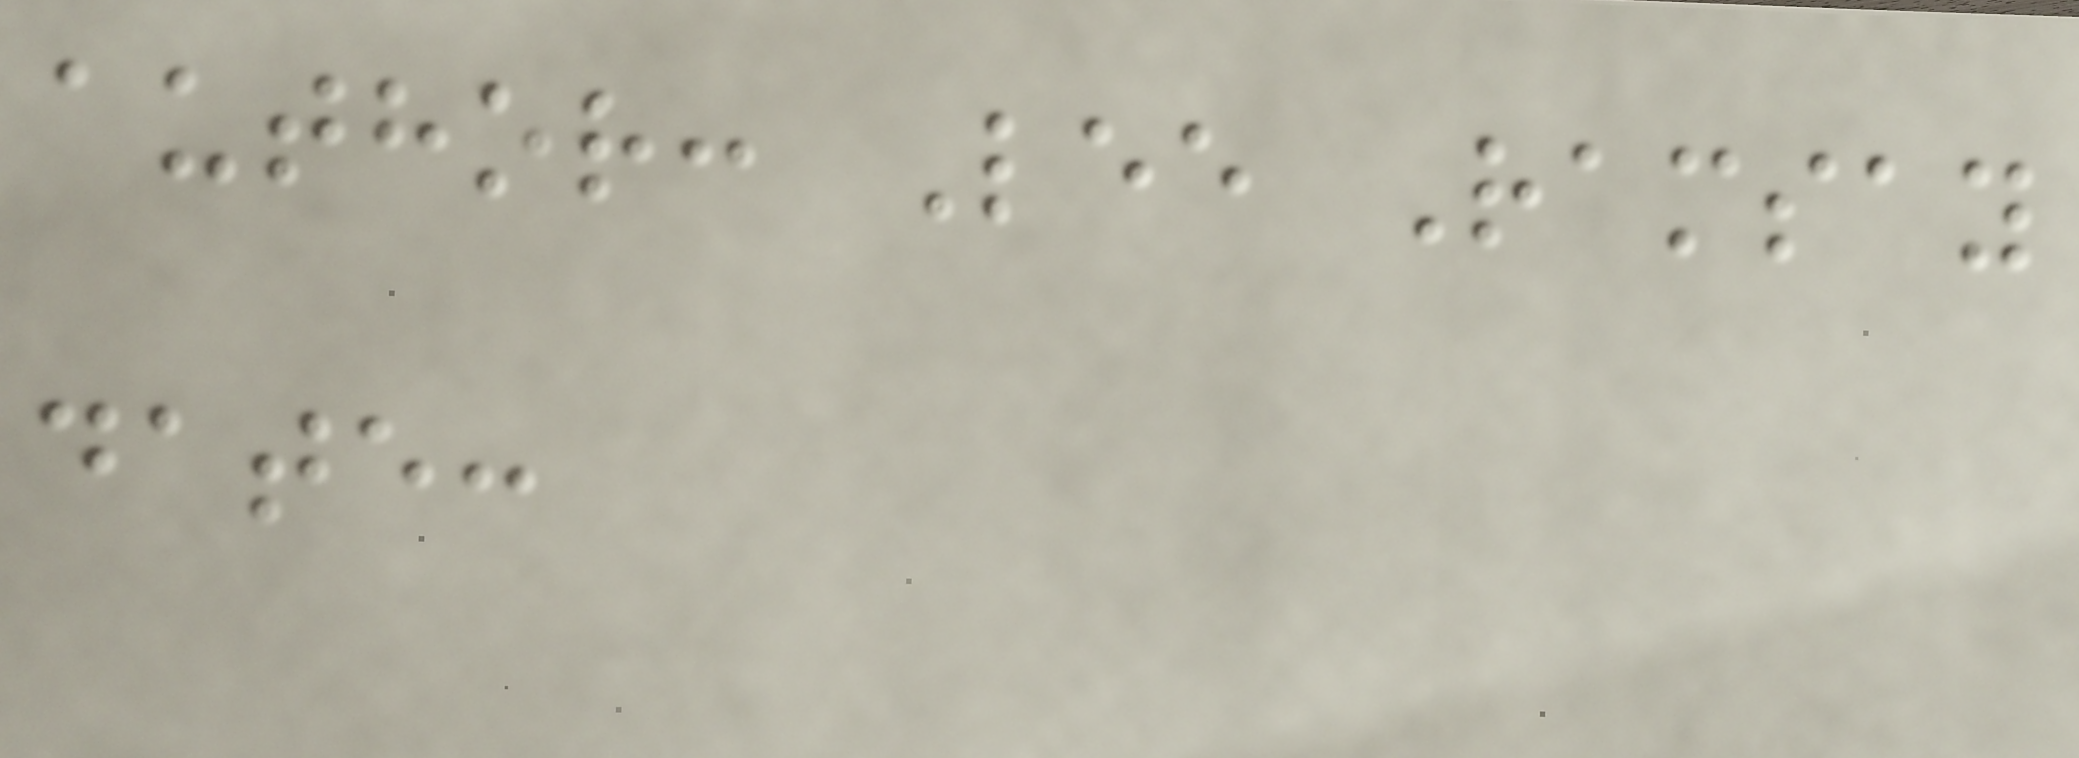author: Lee Ramsay
date:
